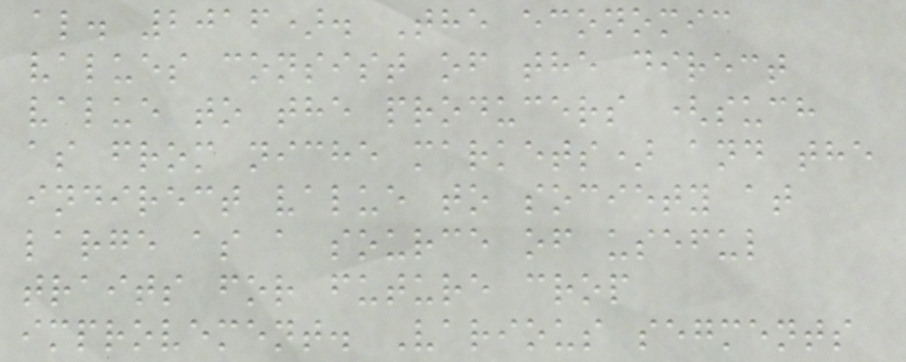al. 2016). The economic
values consist of the direct
value to the producers (such
as from niche markets) and the
indirect value to society at
large as a source of useful
traits for future crop
improvement. Various segments
